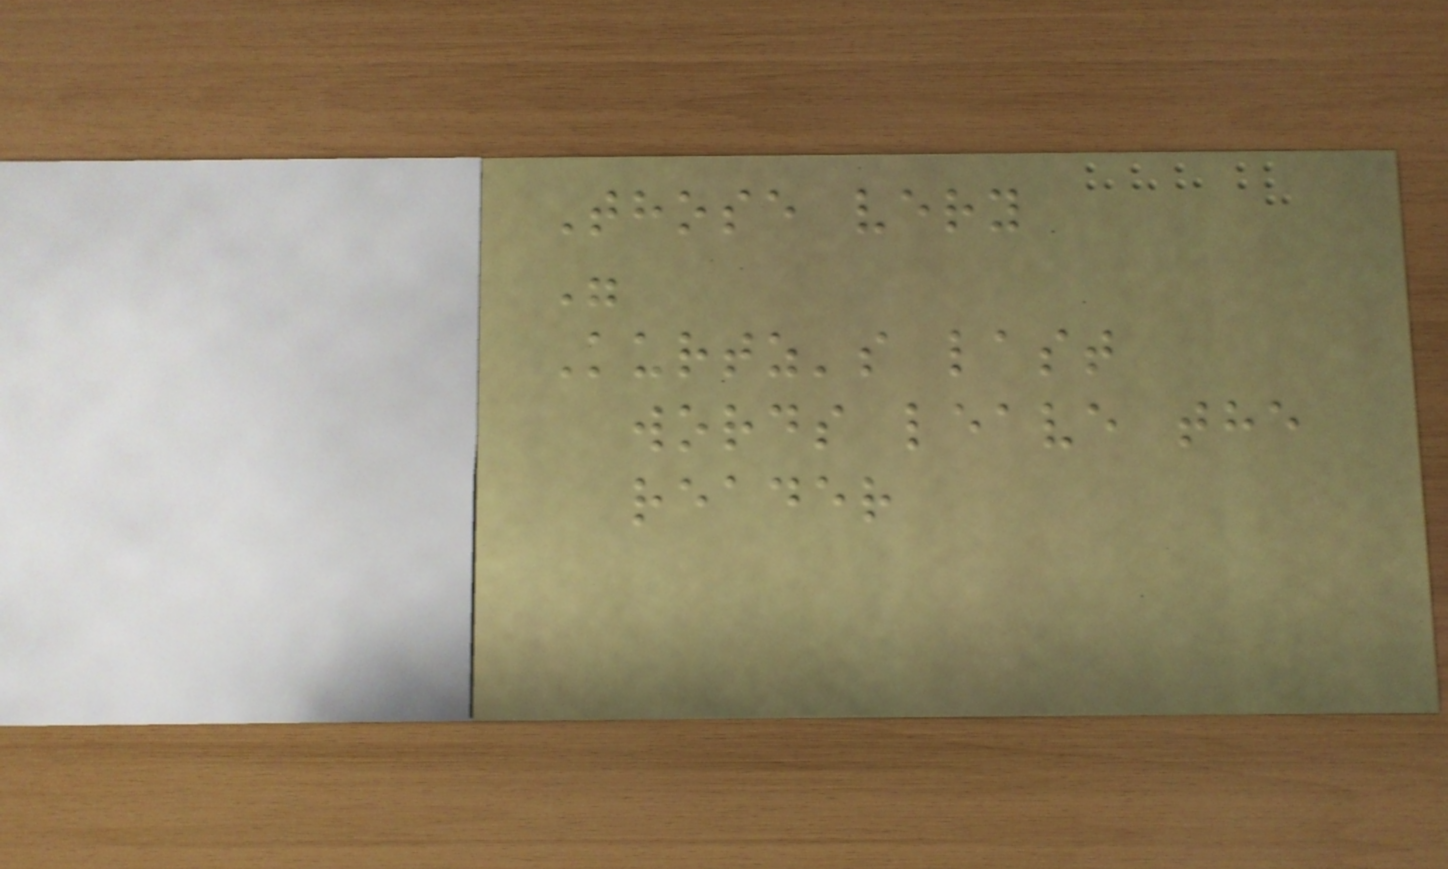Those very
"
Kurtz's last
words leave the
reader
